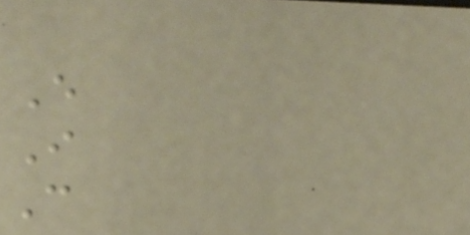E
I
C
